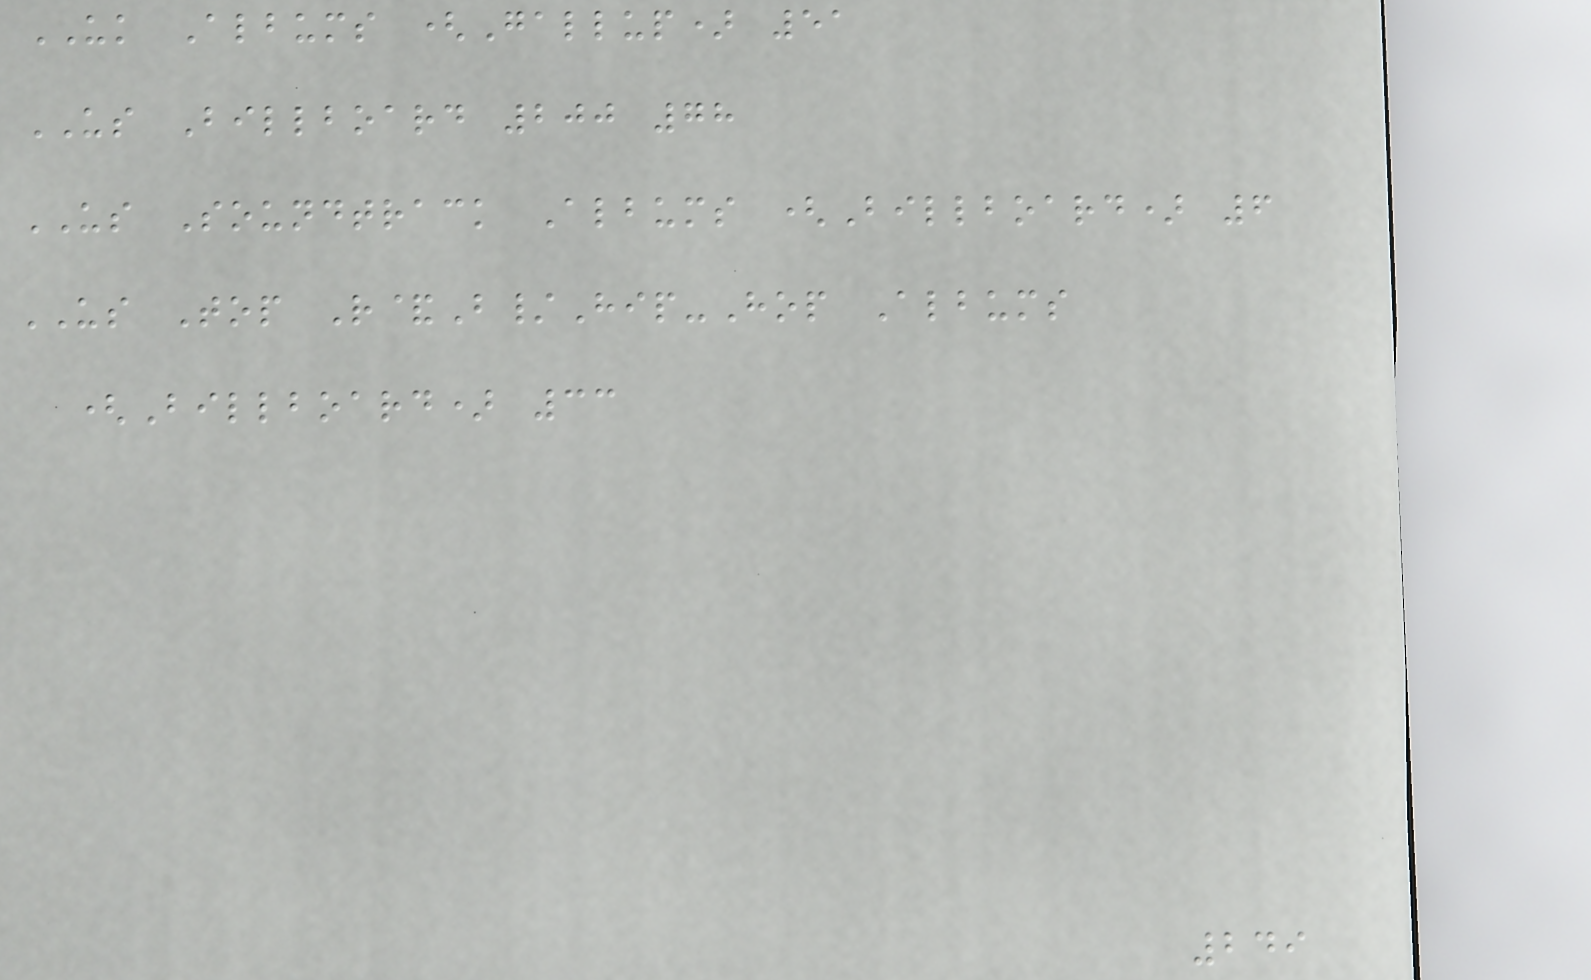UK Albums (Gallup) 51
US Billboard 200 78
US Soundtrack Albums (Billboard) 6
US Top R&B/Hip-Hop Albums
(Billboard) 33
249
